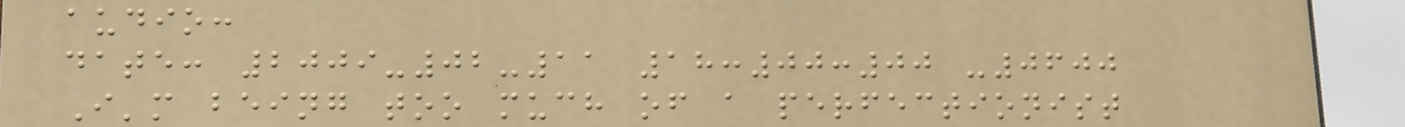audio:
date: 2009-02-11 18:00:00 -0600
I'm being too much of a perfectionist
